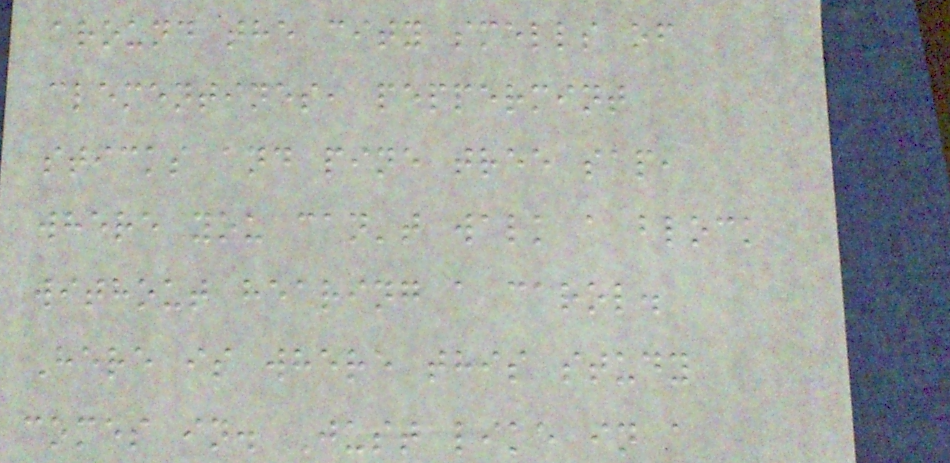around the city smells of
clementines, peppermint
sticks and pine tree sap,
where you can't walk a block
without hearing a carol.
Here is where this study
comes in. Just like in a
